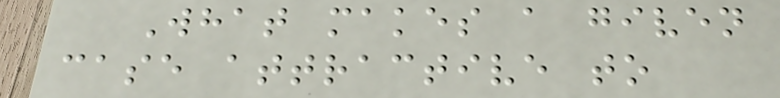What makes a given
case attractive to
